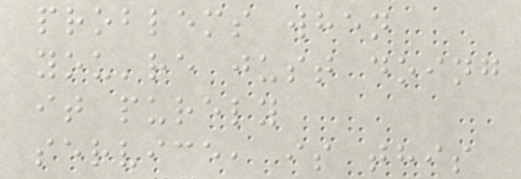problems when
you're just doing
it purely
service, is this
